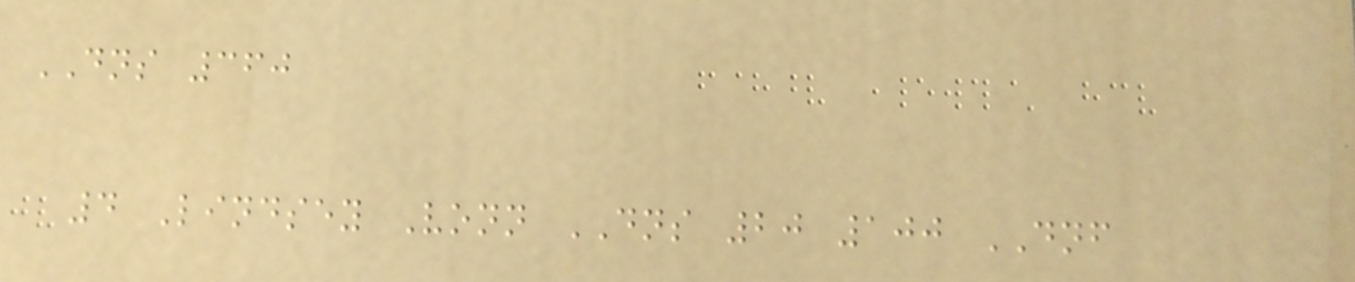DNS 360
4 Lindsey Vonn DNS 20 100 DNF
